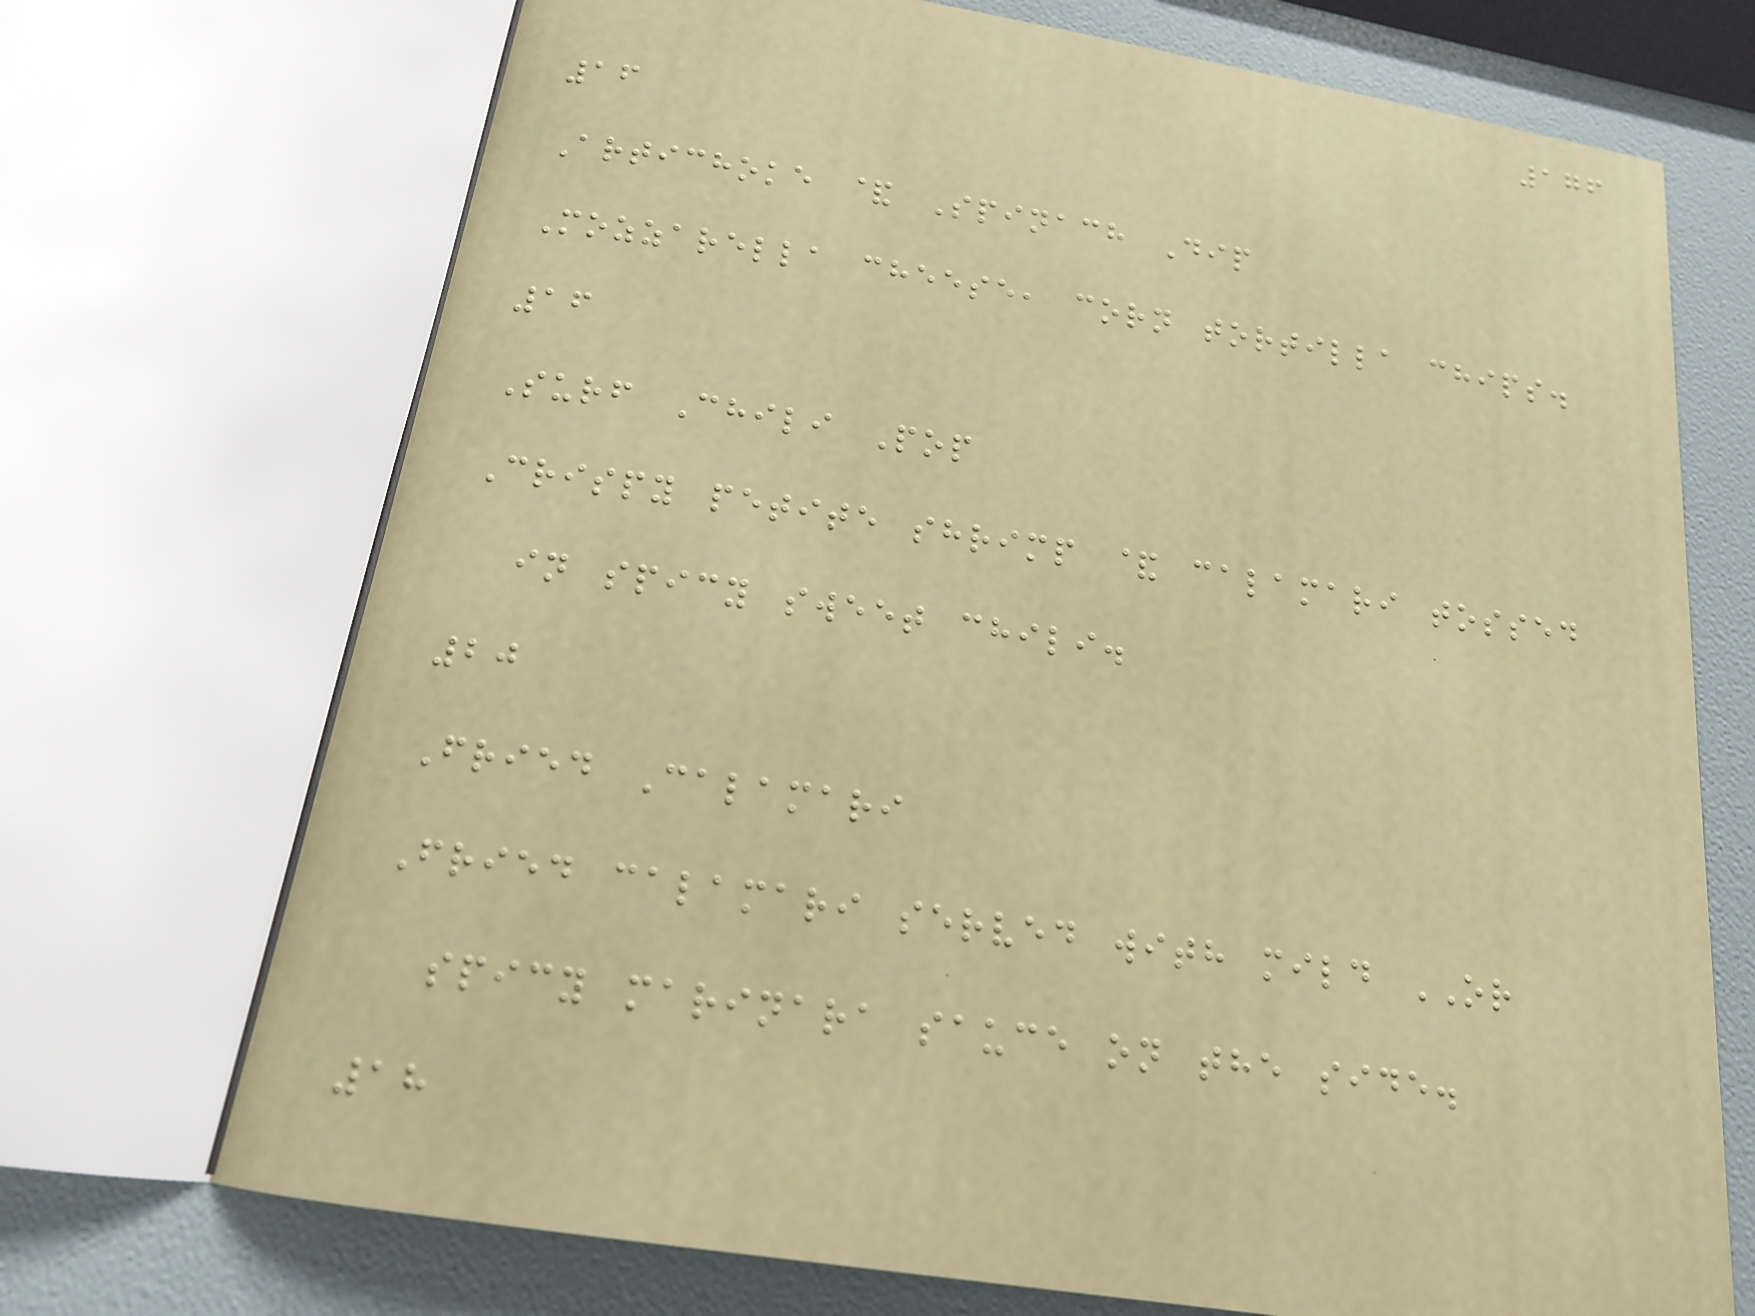176
16
Artichoke & Spinach Dip
Mozzarella cheese, corn tortilla chips.
16
Surf Chili Pop
Crispy petite shrimp & calamari tossed
in spicy sweet chili.
20
Fried Calamari
Fried calamari served with mild OR
spicy marinara sauce on the side.
18
